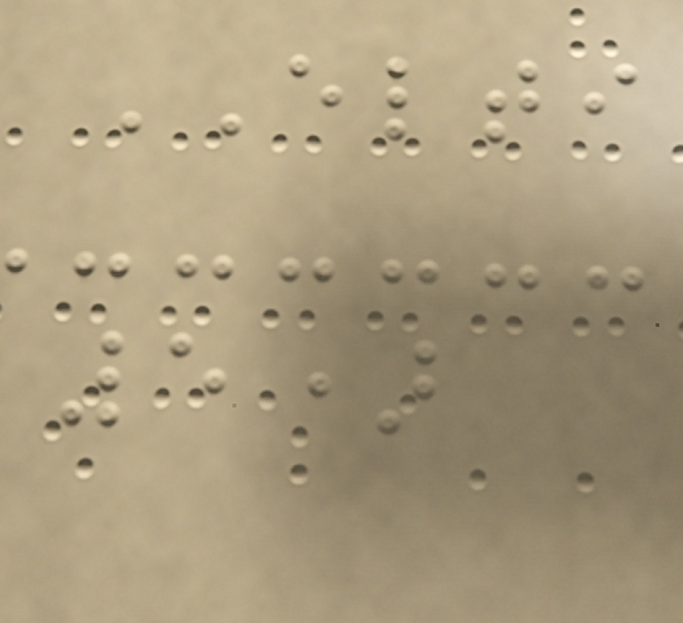ELTI
5)
